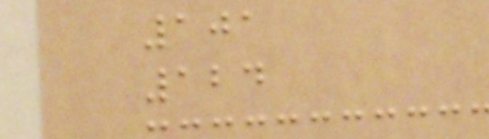101
124
